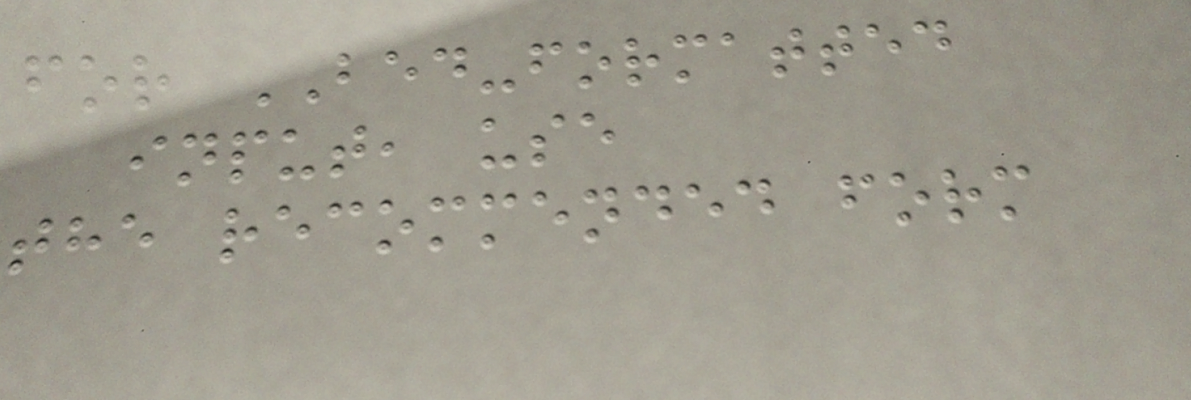for BED-formatted
input, use
the recommended form
